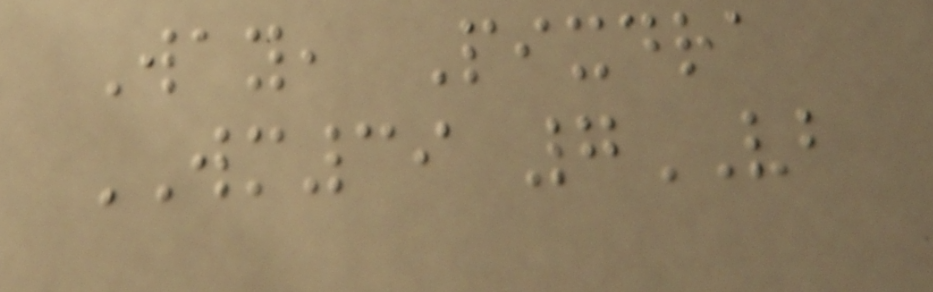Way, Pixdra
WM39 7VB
